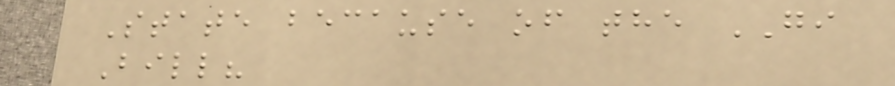State because of the GI
Bill?
